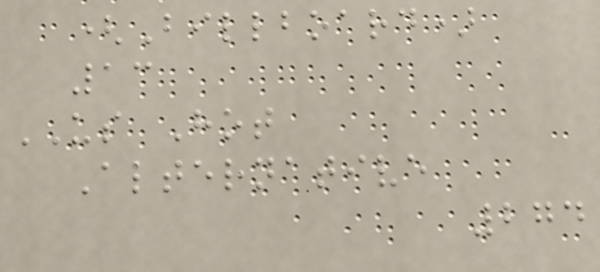(Billboard)
13
US Hot
Alternative
274
